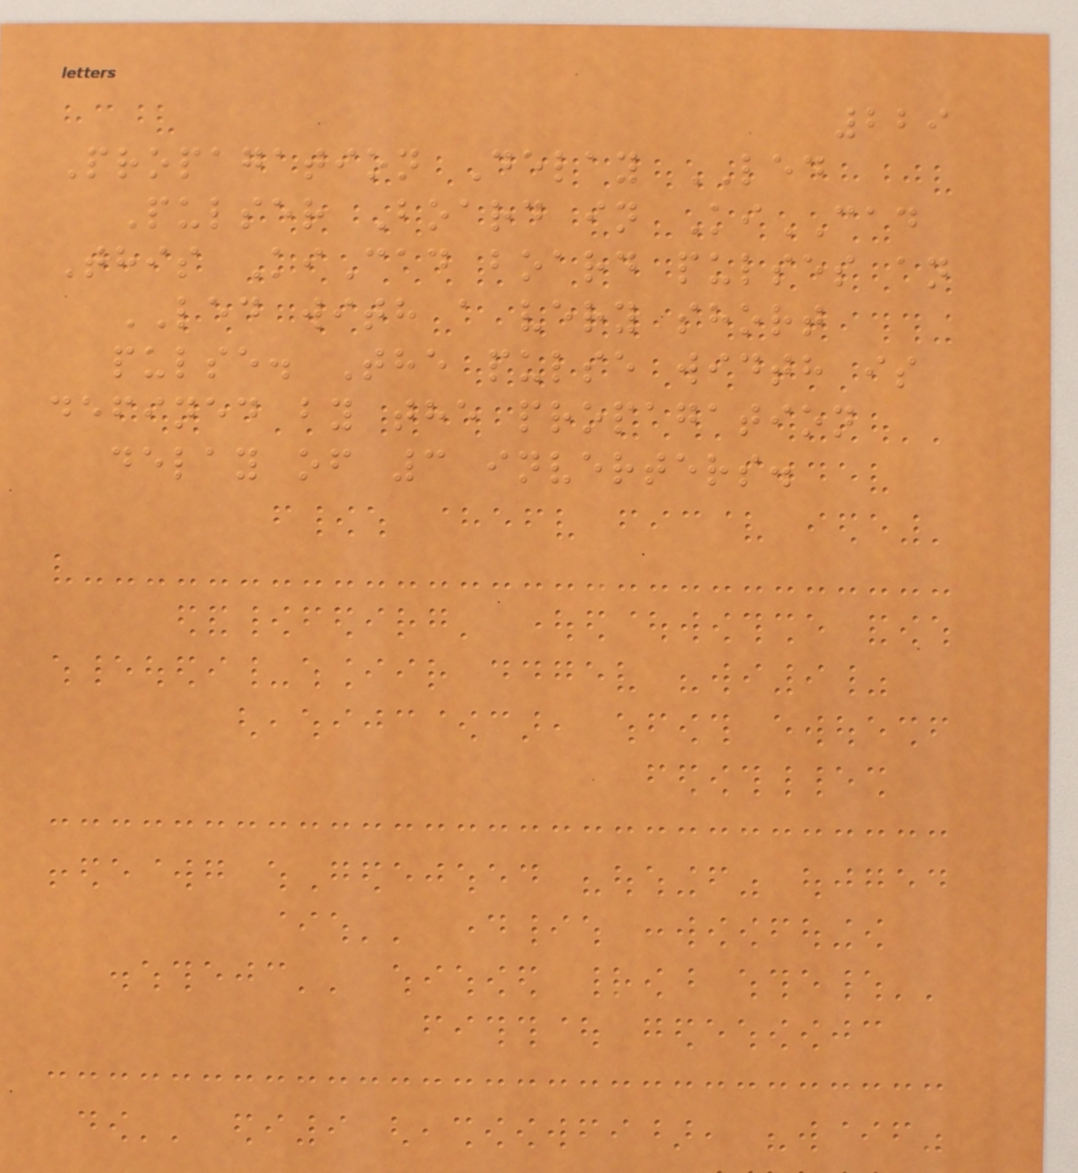229
Propagation Delay LED
Pulser Board in KiCAD
This KiCad board pulses an
LED with a very short
pulse. The pulse width is
defined by the propagation
delay of 3 inverters.
